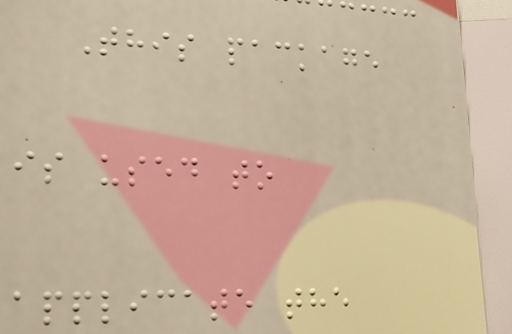This package
is used to
applicate the
